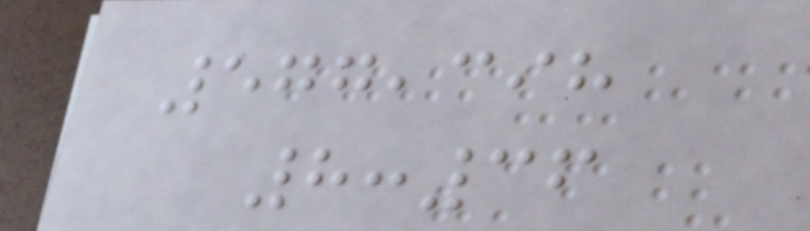577,398
8:36
